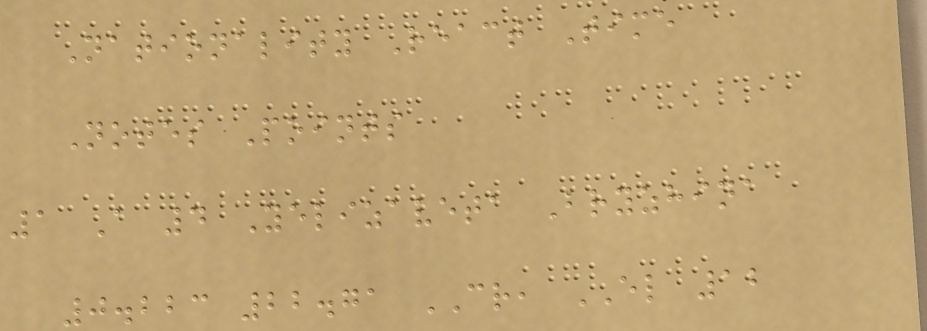Nationality React Time
Notes Points
1 A 4 Yelizaveta Bryzhina
0.223 22.71 CR, EL 12
